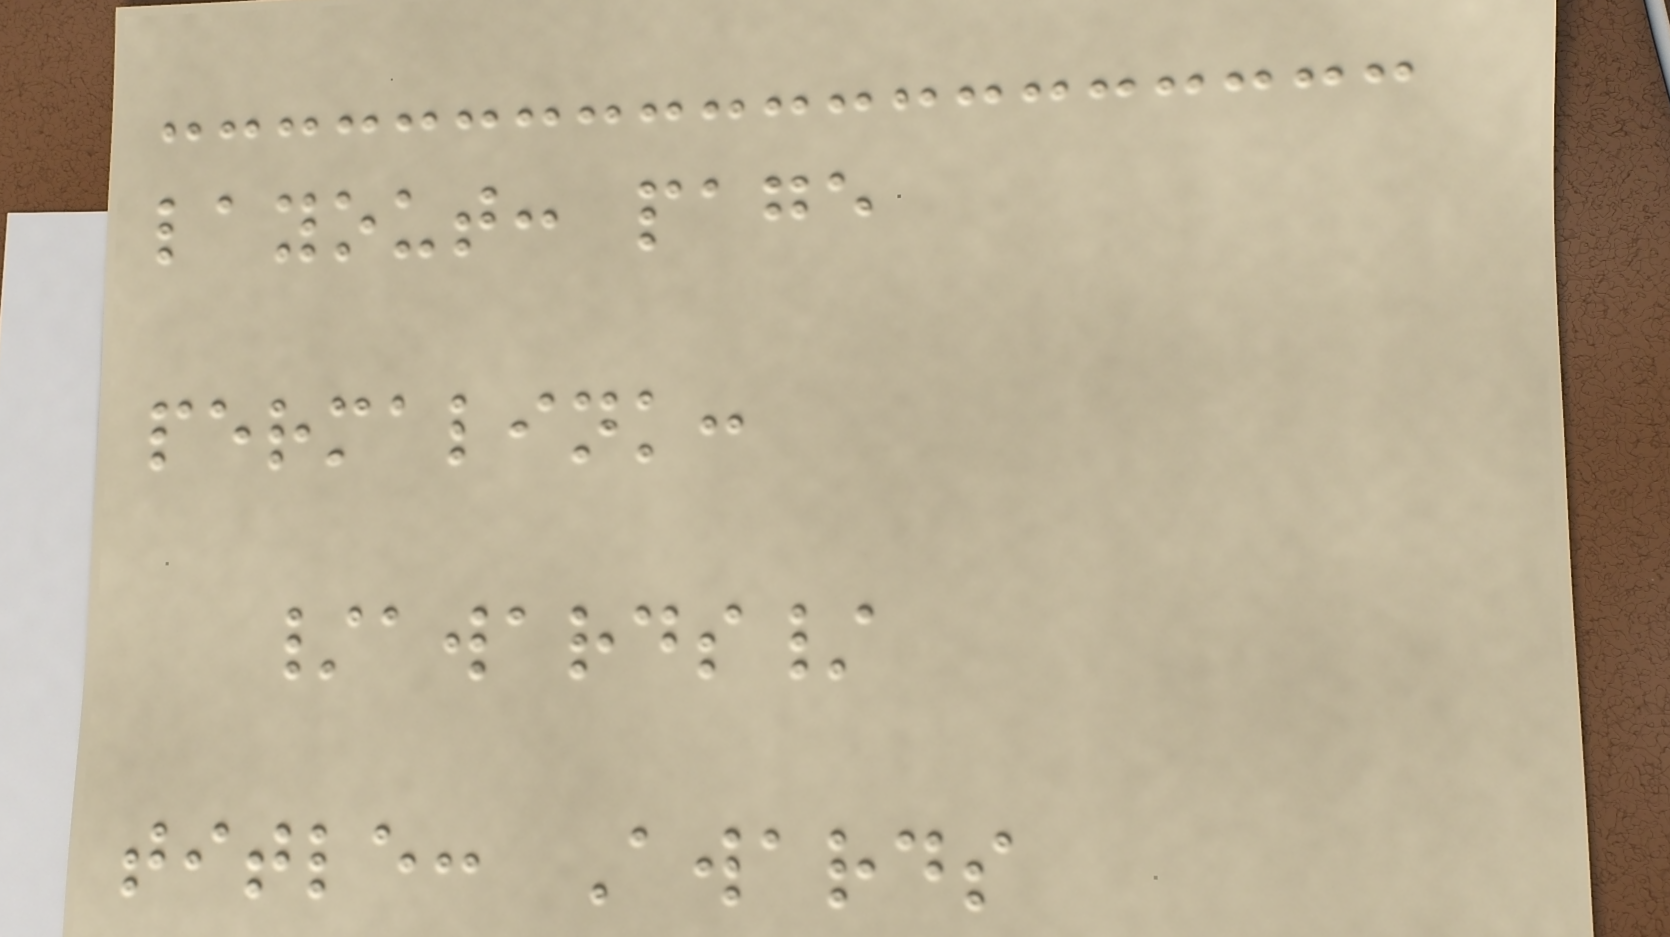layout: page
permalink:
/awards/
title: Awards
